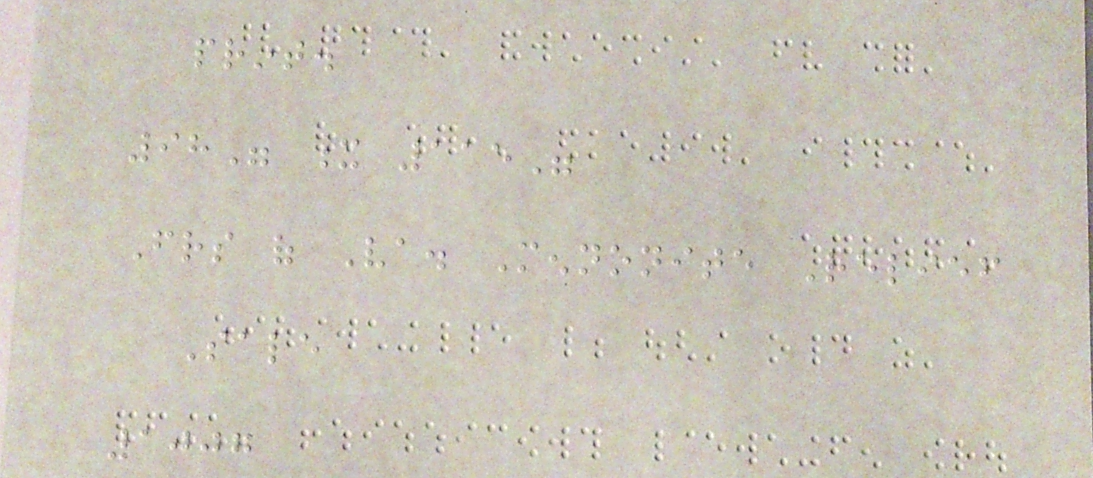print.
98" x 115"
Friends of Va. Mennonite Relief
Sale
1007
